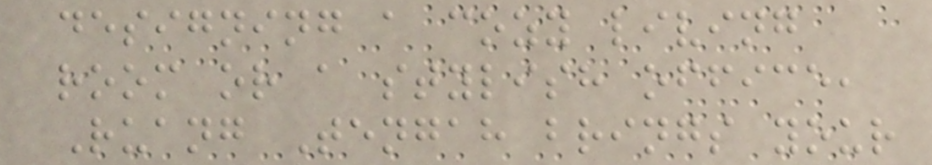designing a cozy living
room or a stylish office,
Ruang Tengah brings your
